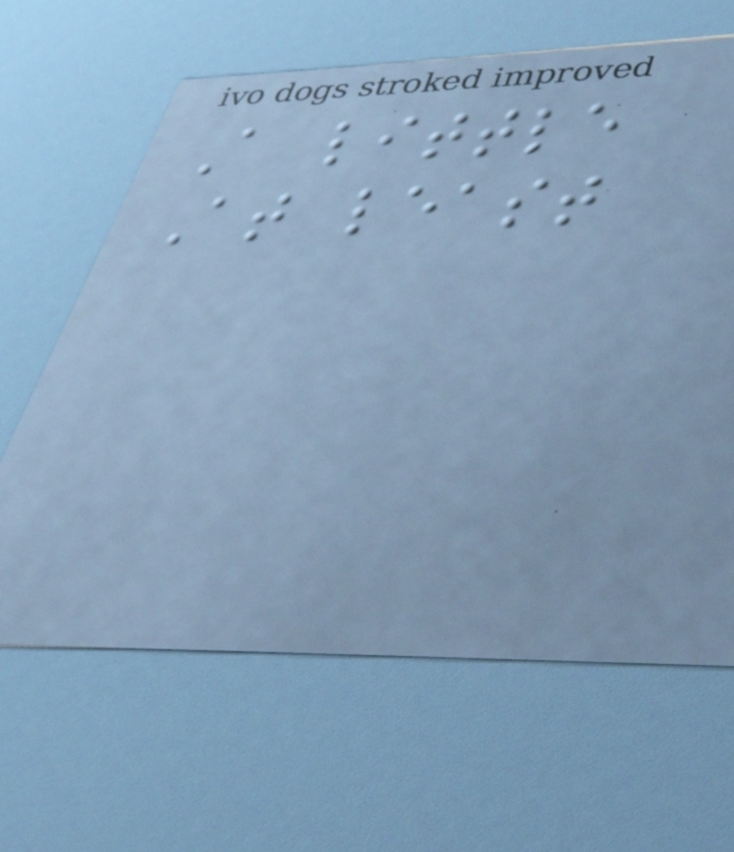A little
At least
